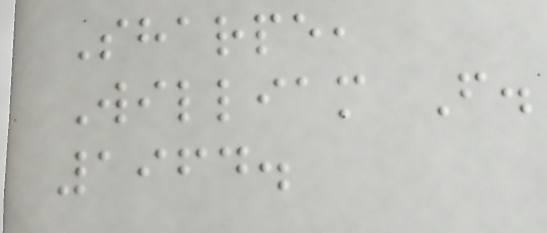Sharpe,
William F.
1964.
